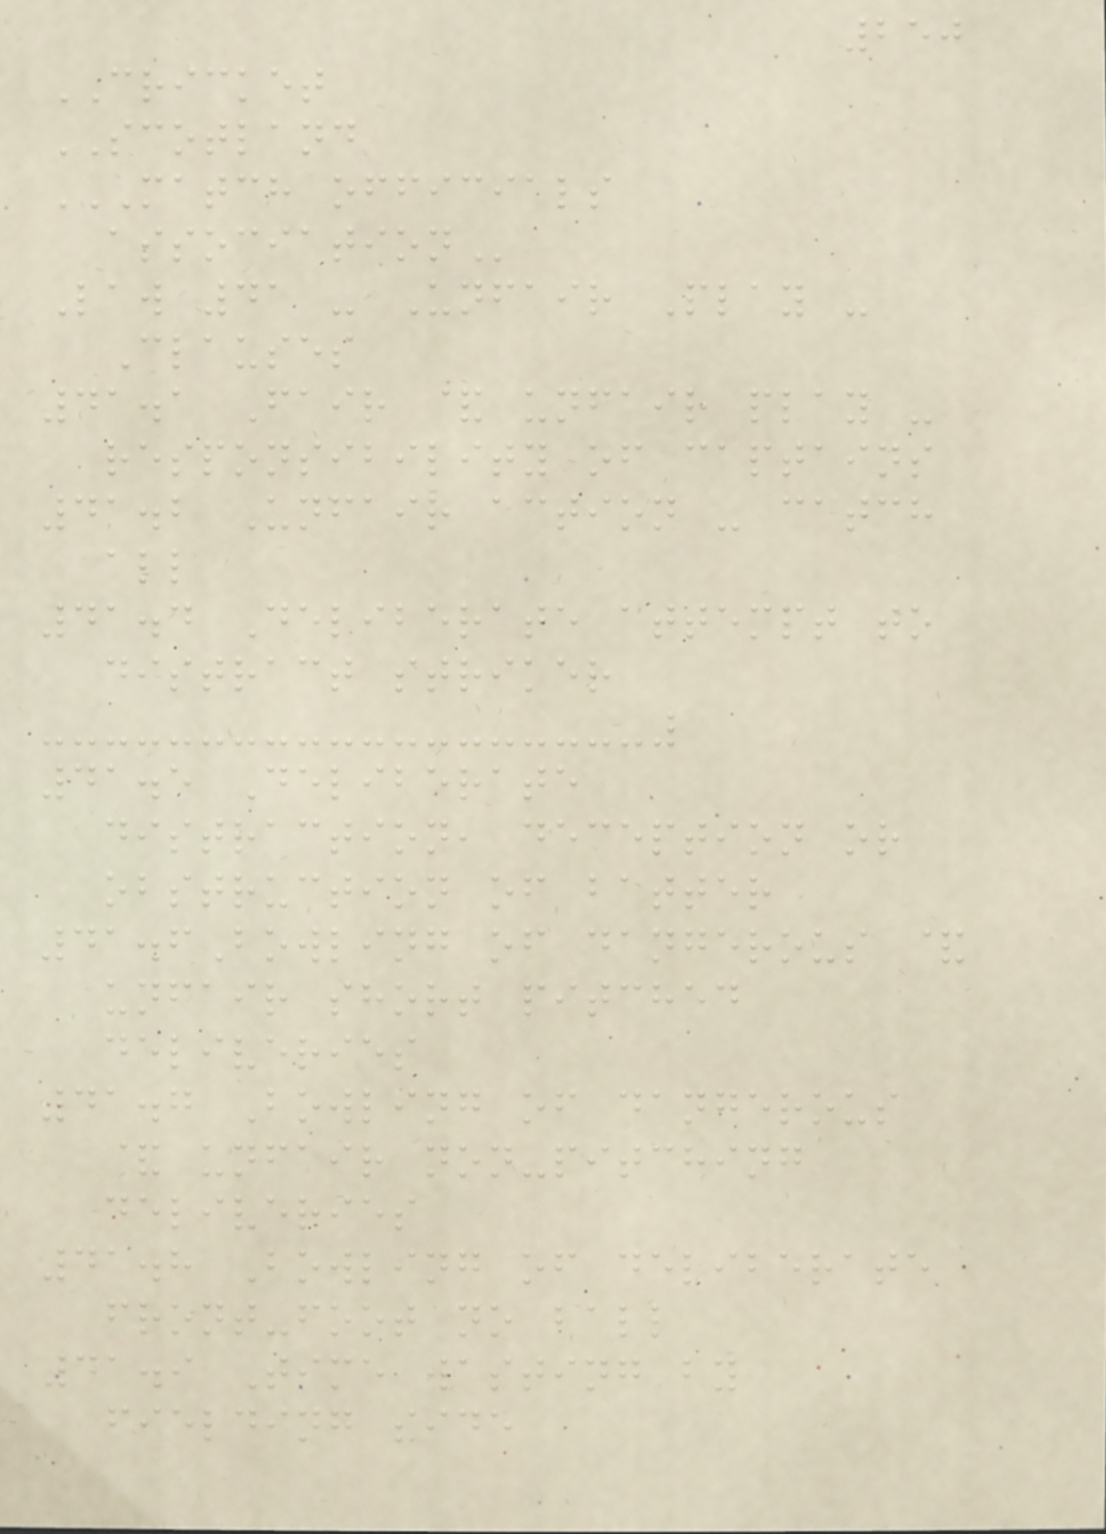250
CRICKET
SCOTLAND
MATCH OFFICIALS
ASSOCIATION
Law 41 - Unfair Play -
Clauses
41.1 Fair & unfair play -
responsibility of captains
41.2 Unfair action - catch
all
41.4 Deliberate attempt to
distract striker
41.5 Deliberate
distraction, deception or
obstruction of batter
41.6Bowling of dangerous &
unfair short pitched
deliveries
41.7 Bowling of dangerous
& unfair non-pitching
deliveries
41.8 Bowling of deliberate
front-foot no ball
41.9 Time wasting by
fielding side
